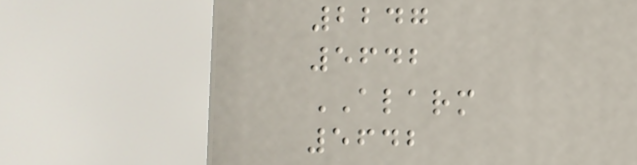2247
5642
ALARM
5642
